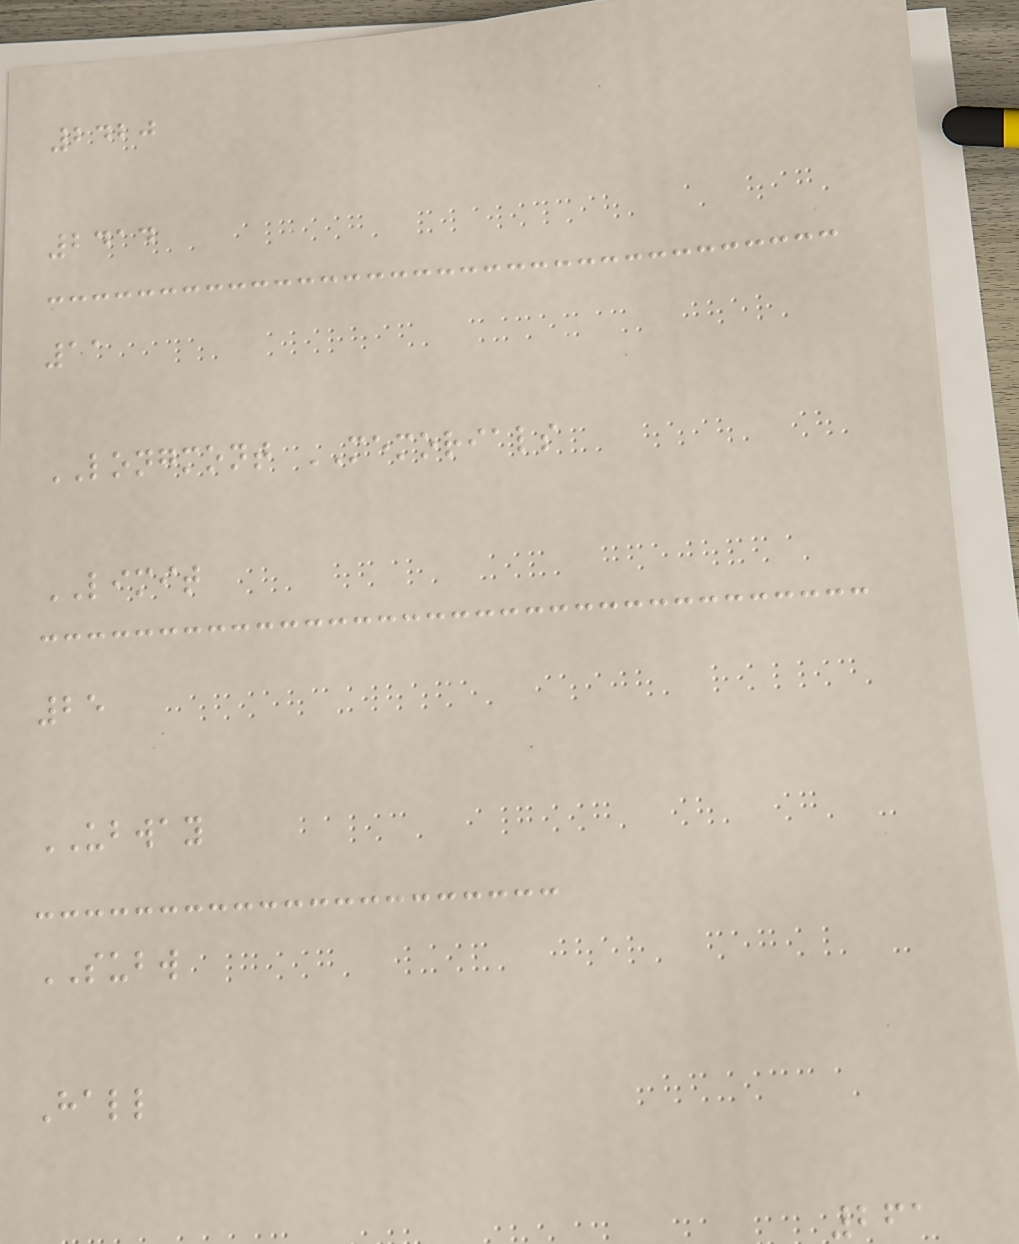2420
2414
11
LONGMONT MEMORIALS
LIMIT
25
UBWAY
SUBW
Hall
261
